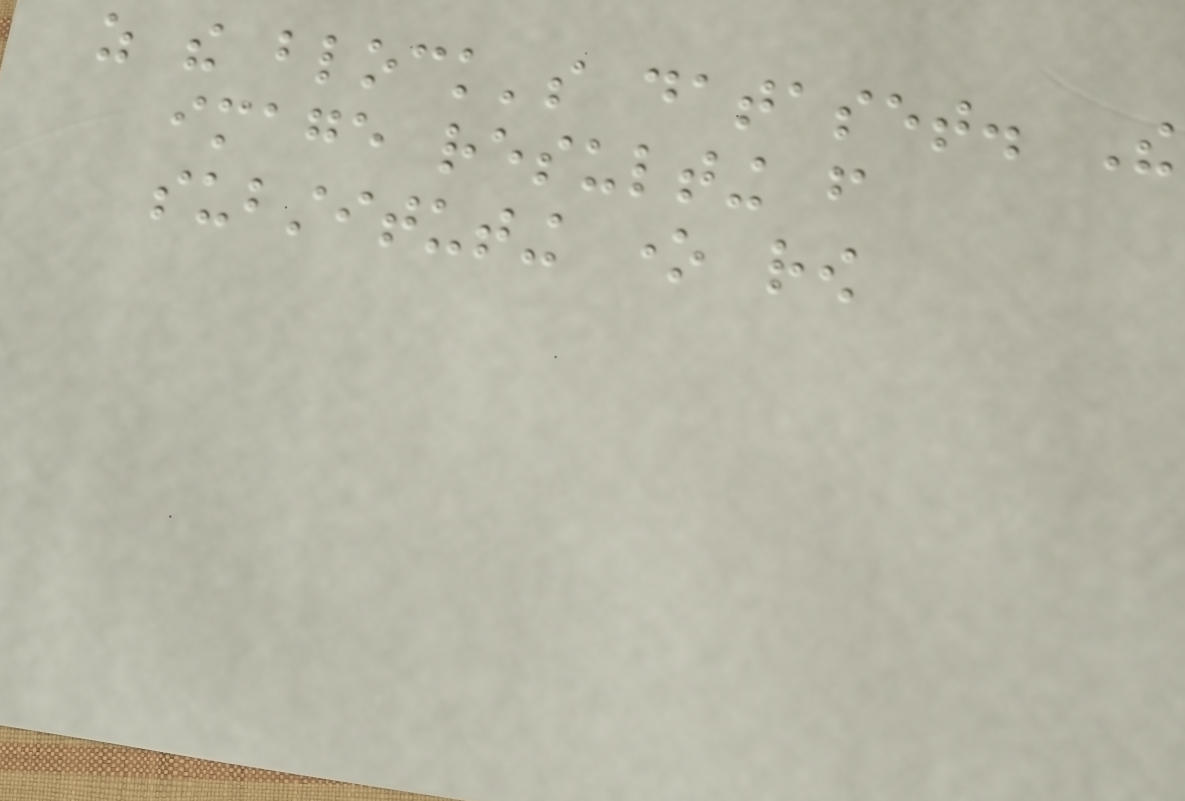as the block's dataset. The
image resulting from
substituting one row
